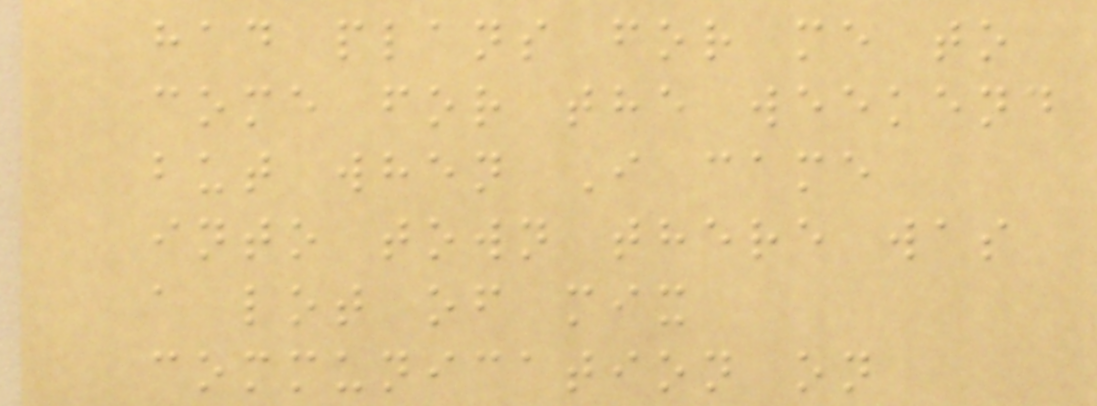had plans for me to
come for the weekend
but when I came
into town there was
a lot of mix
communication on
